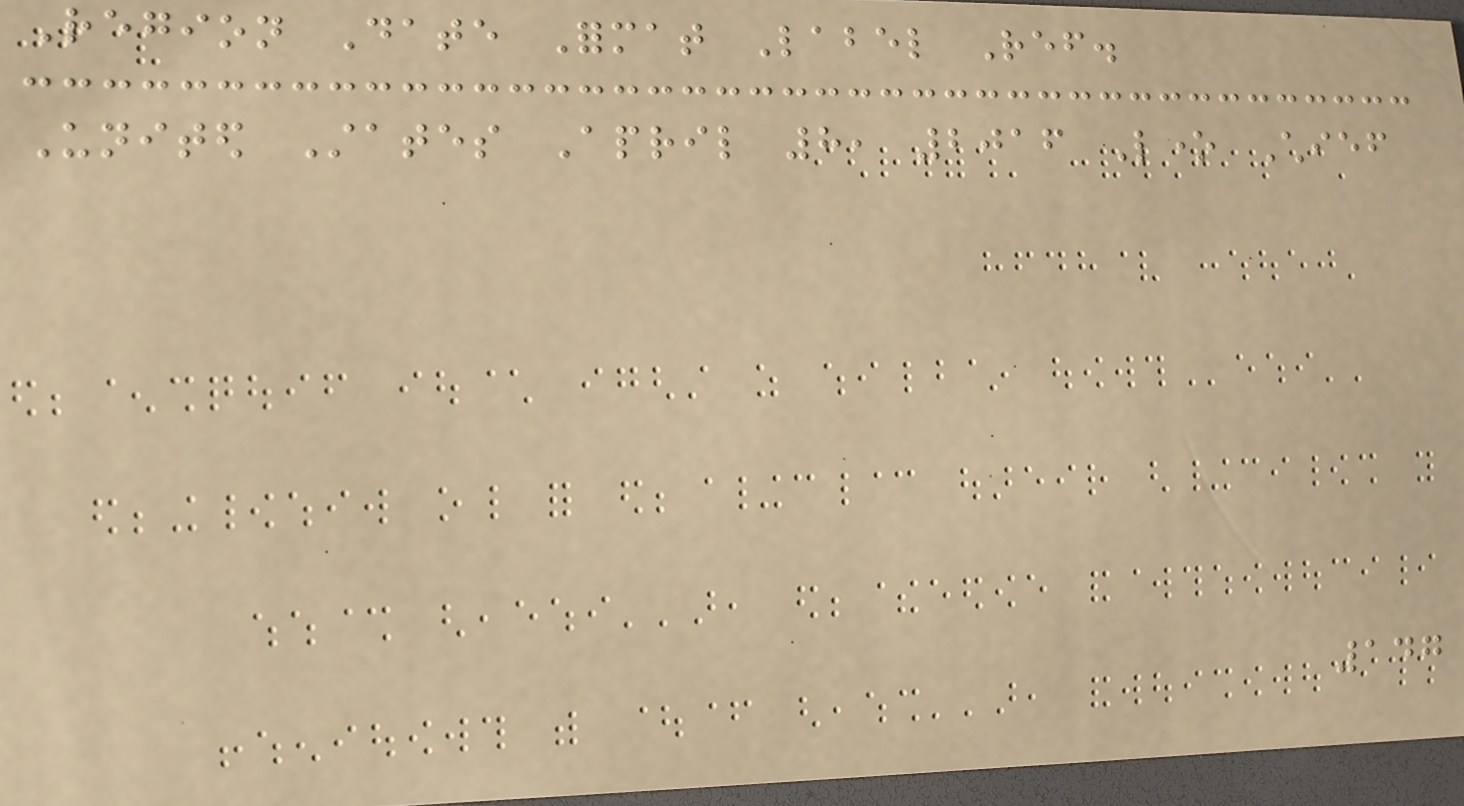Region Date Format Label Ref.
United States April 8, 2016 Lone Chief
147
